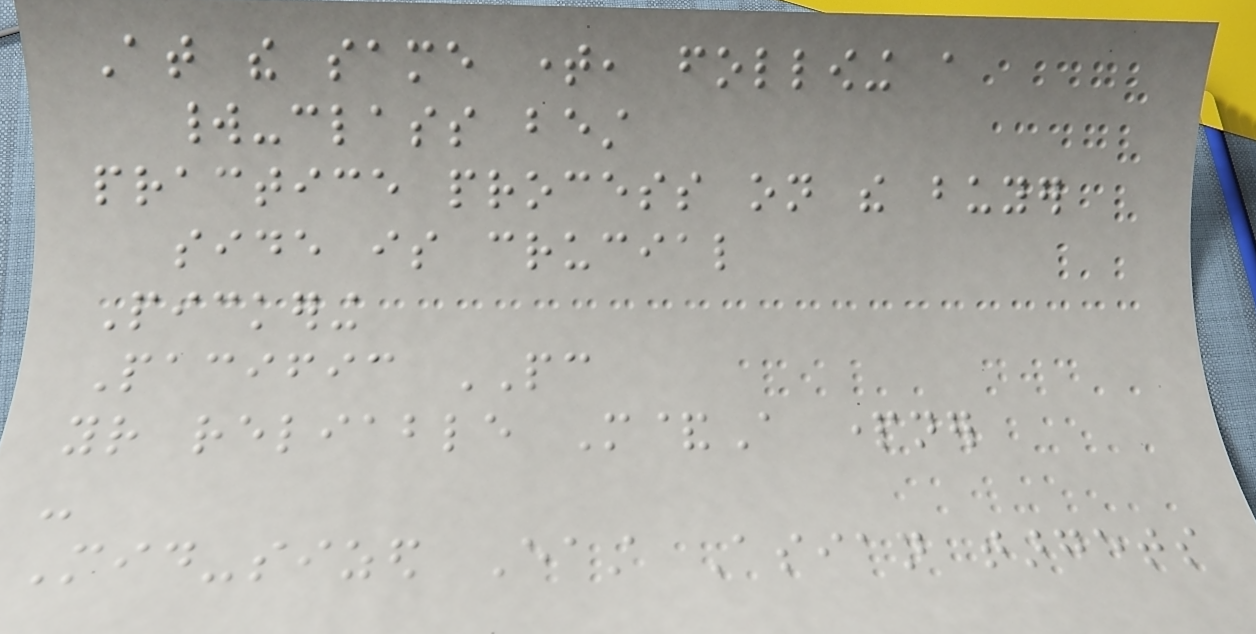At the same time, following a
world-class best
practice process on the buyer
side is crucial
Pickering
Pacific PC
your reliable M&A partner
-
Mid-sized East Asian targets
